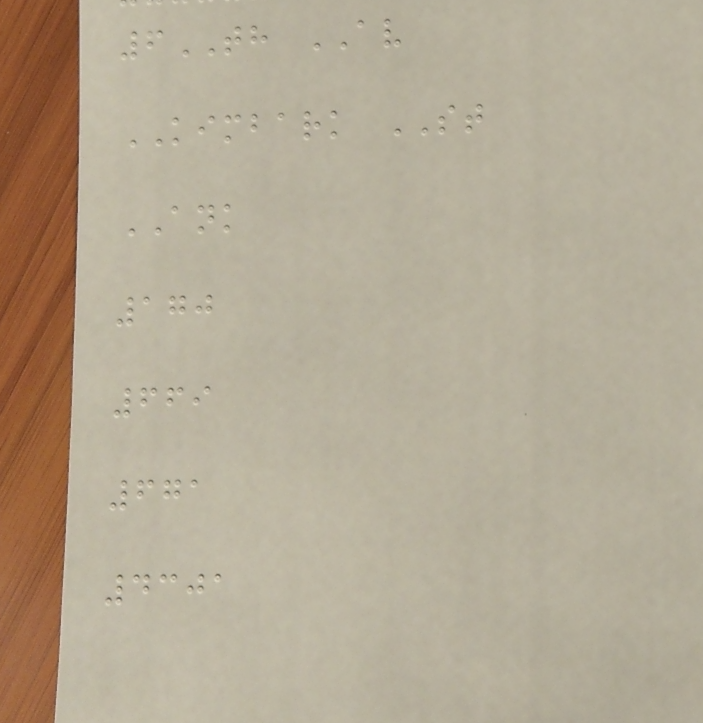6TH AV
KIMBARK ST
ANK
170
669
671
4301
